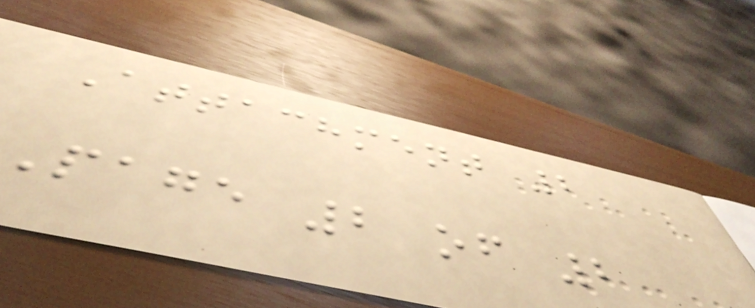Attachment 2
Page 2 of 2
